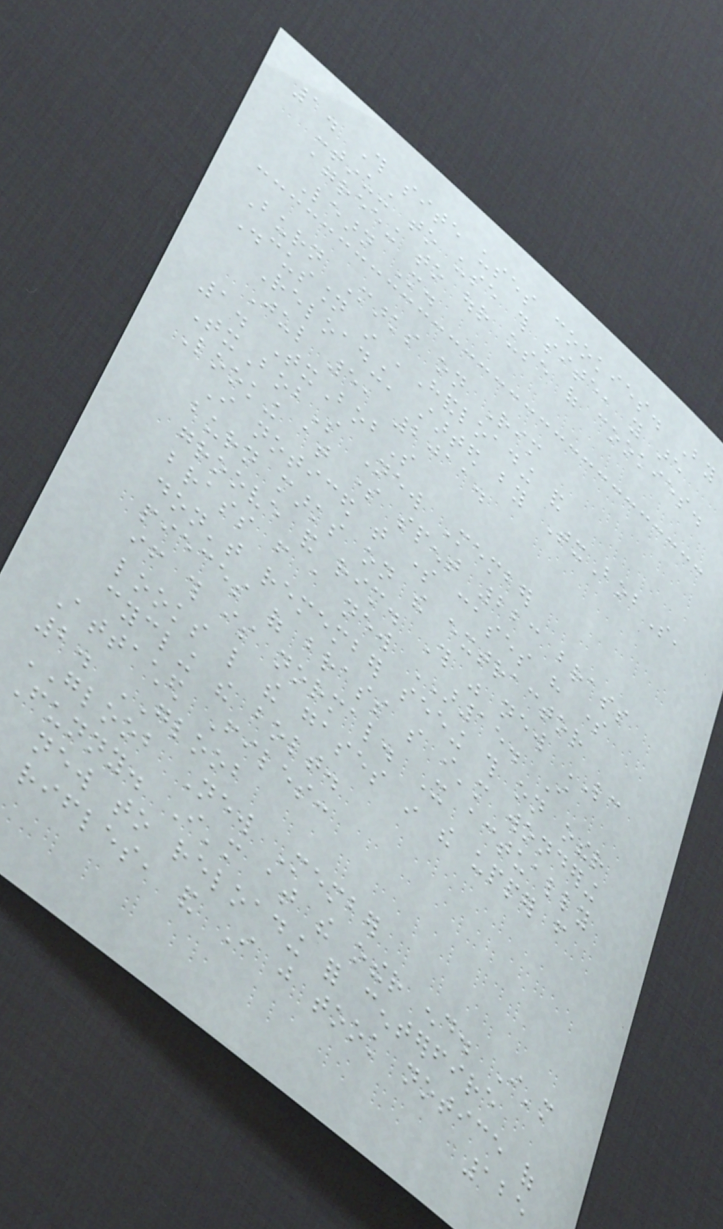1. This site uses cookies. By
continuing to use this site, you are
agreeing to our use of cookies.
Learn More.
Burn Marks on Rim
Discussion in 'Handloading and
Reloading' started by TxBobS,
Jul 5, 2011.
1. TxBobS
TxBobS New Member
Looking at some spent 223 brass
I noticed that some cases have some
burn marks on the extractor
groove and rim. This was new LC
brass from a new AR15. I
don't remember seeing this on other
pieces of brass so i'm wondering
if this is normal. It actually
looks like the gases in the upper from
cycling the bolt.
Attached Files:
2. GLOOB
GLOOB New Member
Funny. I'm at the other end. I'm
new to reloading for centerfire
rifles, and I just took notice of
125
